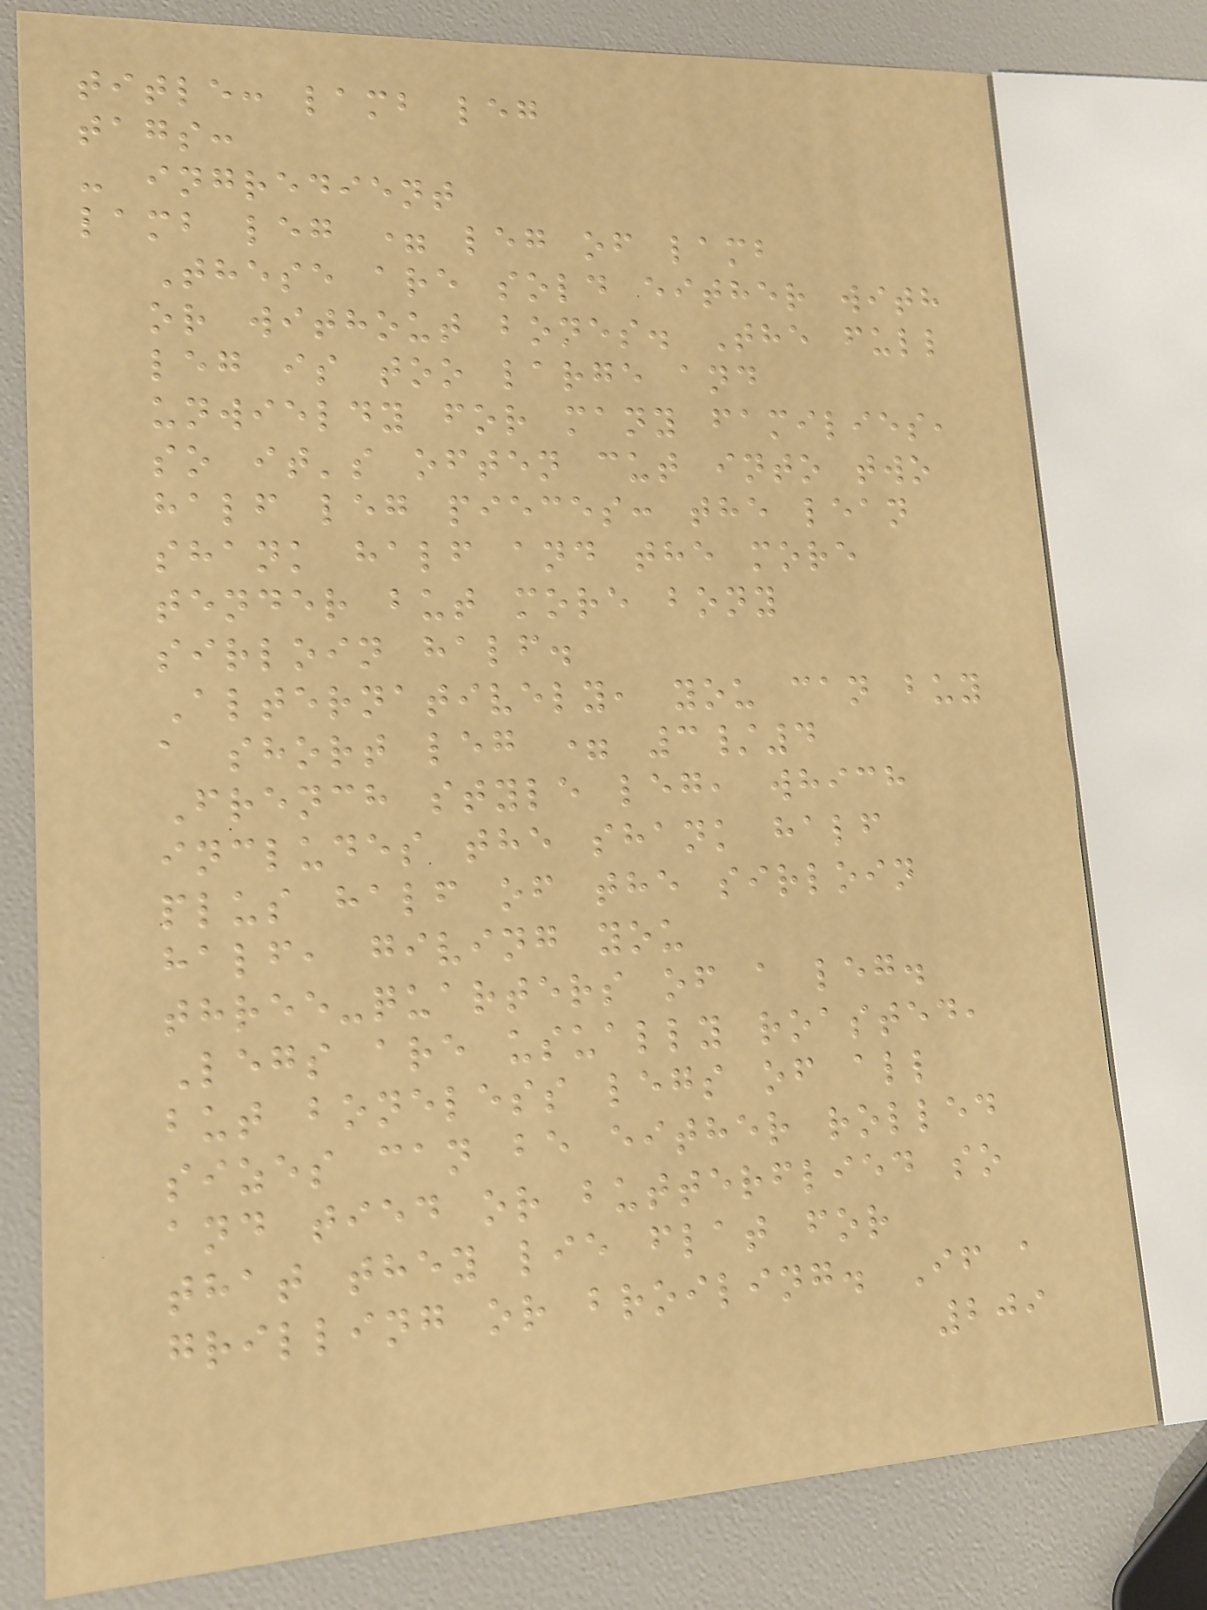title: lamb leg
tags:
- ingredient
lamb leg = leg of lamb
These are sold either with
or without bones. The full
leg is too large and
unwieldy for many families,
so it's often cut into two
half leg pieces: the lean
shank half and the more
tender but more bony
sirloin half.
Alternatively, you can buy
a short leg = 3/4
French style leg, which
includes the shank half
plus half of the sirloin
half, giving you
three-quarters of a leg.
Legs are usually roasted,
but boneless legs of all
sizes can be either rolled
and tied or butterflied so
that they lie flat for
grilling or broiling. If a
209
